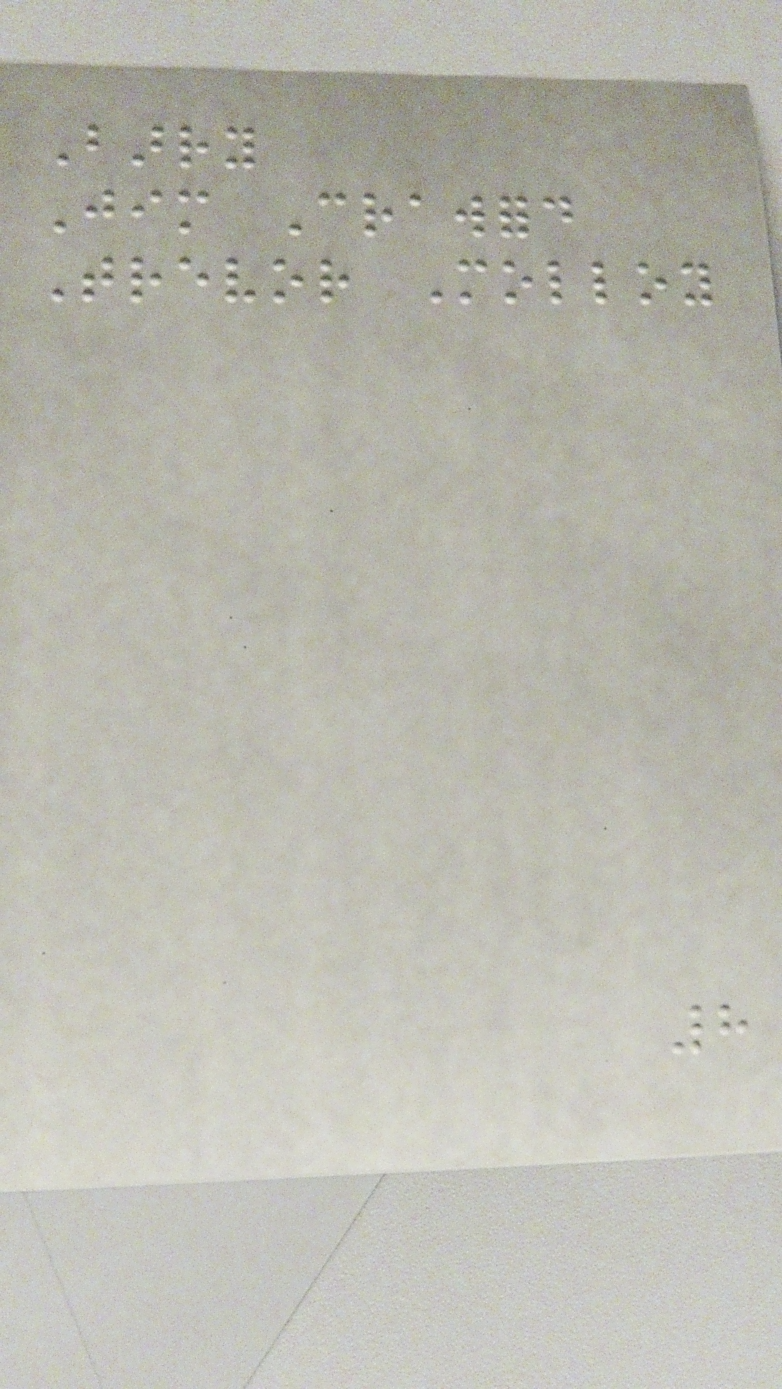Barry
Jim Crawford
Trevor Molloy
8
